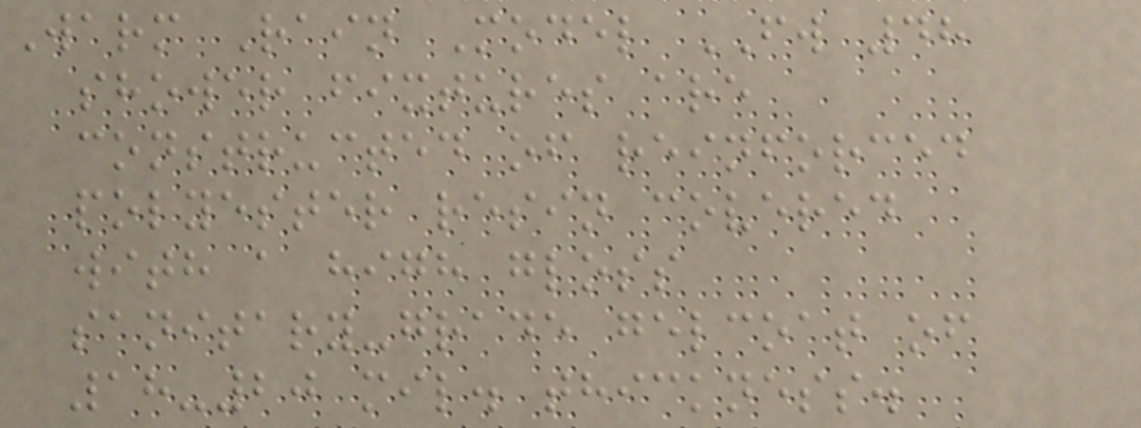Warm Rain Model FW 48
shower fixtures are
constructed of reinforced
polyester resin covered
with a high gloss
sanitary-grade gelcoat of
18-20 mil. thickness.
